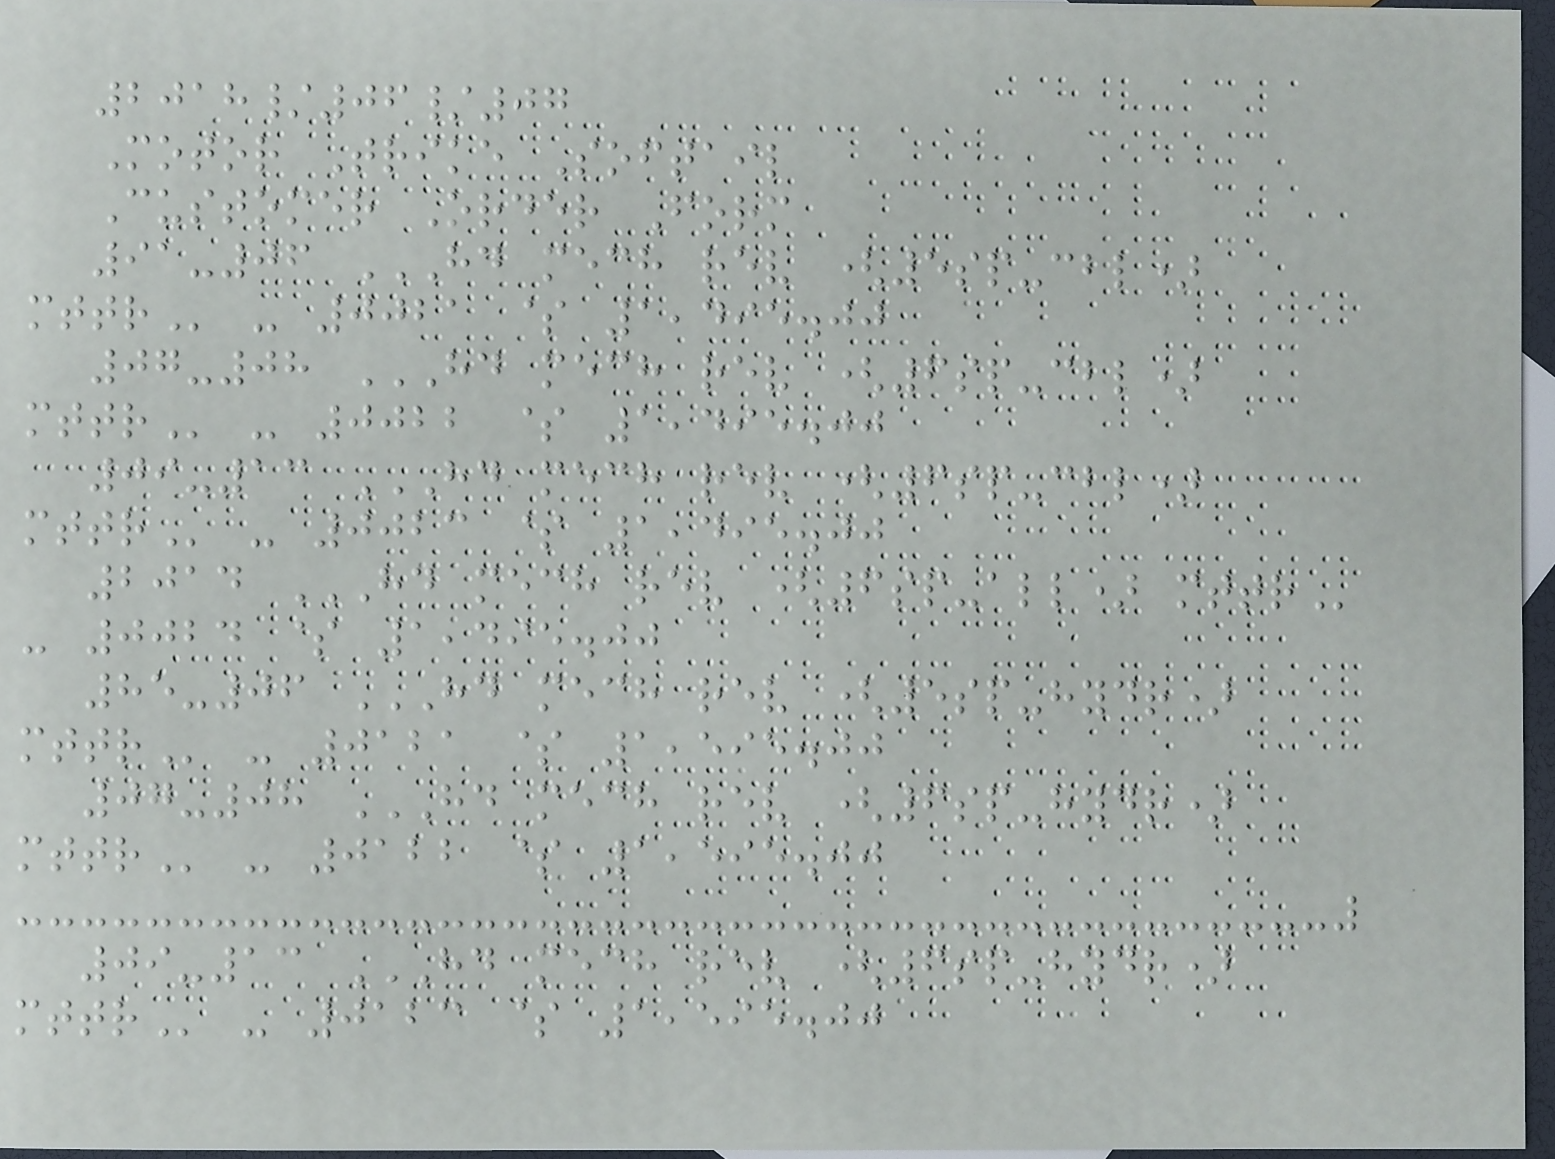2018/06/07
Motor Trike Softail
Customer Order Form
91-06 HD MECH REV (5SP-CBL)
MTTR - 0021 $ 1,495.00
07-08 HD MECH REV (6SP-CBL)
MTTR - 0022 $ 1,495.00
09-13 HD MECH REV (6SP-CBL)
MTTR - 0023 $ 1,495.00
2014 HD MECH REV (6SP-ALL) MTTR
- 0024 $ 1,495.00
85-06 HD MECH REV (5SP-HYDR)
MTTR - 0121 $ 1,595.00
07-08 HD MECH REV (6SP-HYDR)
MTTR - 0122 $ 1,595.00
09-13 HD MECH REV (6SP-HYDR)
MTTR - 0123 $ 1,595.00
